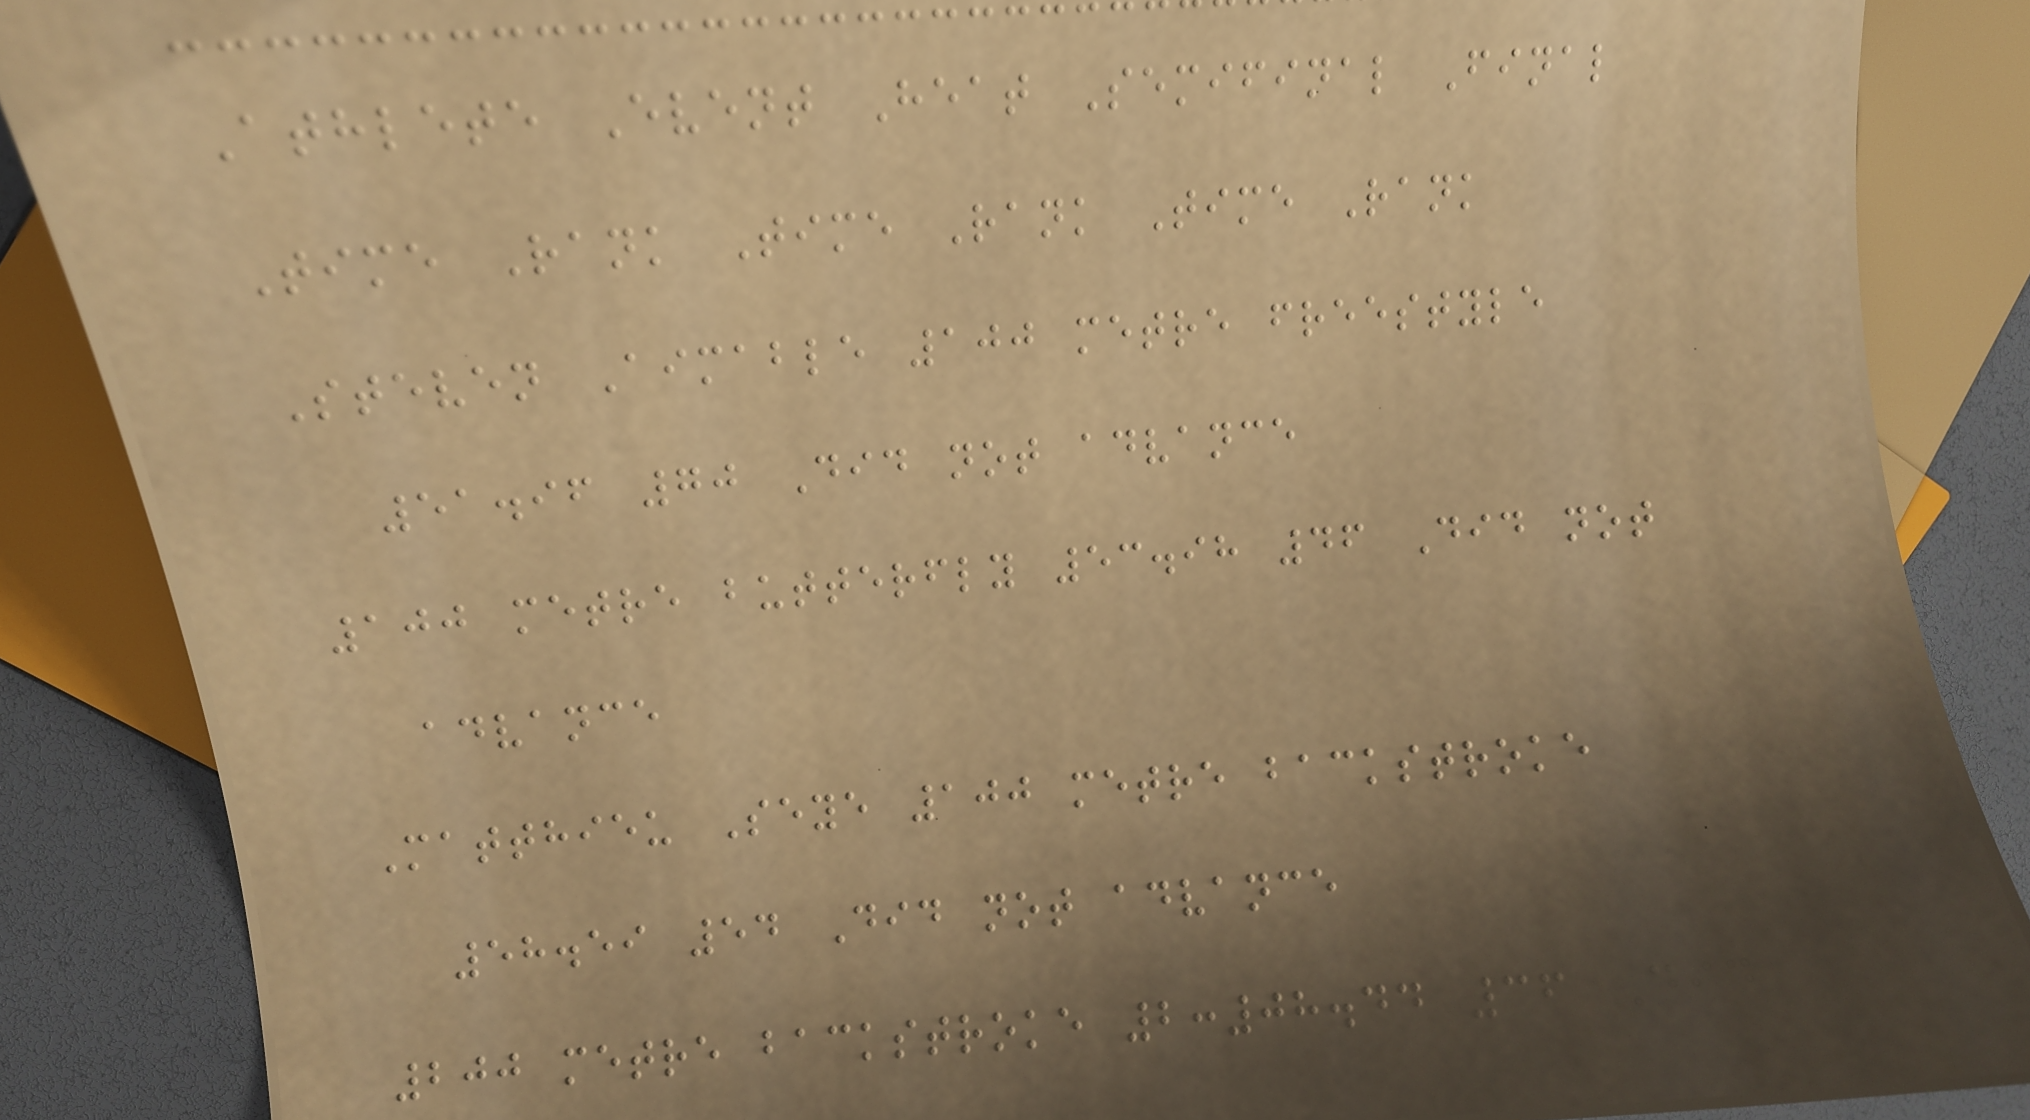Athlete Event Heat Semifinal Final
Time Rank Time Rank Time Rank
Steven Aimable 100 metre freestyle
51.96 70 Did not advance
100 metre butterfly 53.98 46 Did not
advance
Matthieu Seye 100 metre backstroke
58.59 54 Did not advance
200 metre backstroke 2:08.44 36 Did
